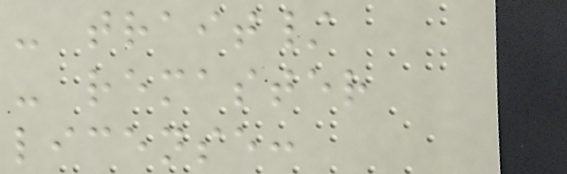- trait/
- remaster
license:
